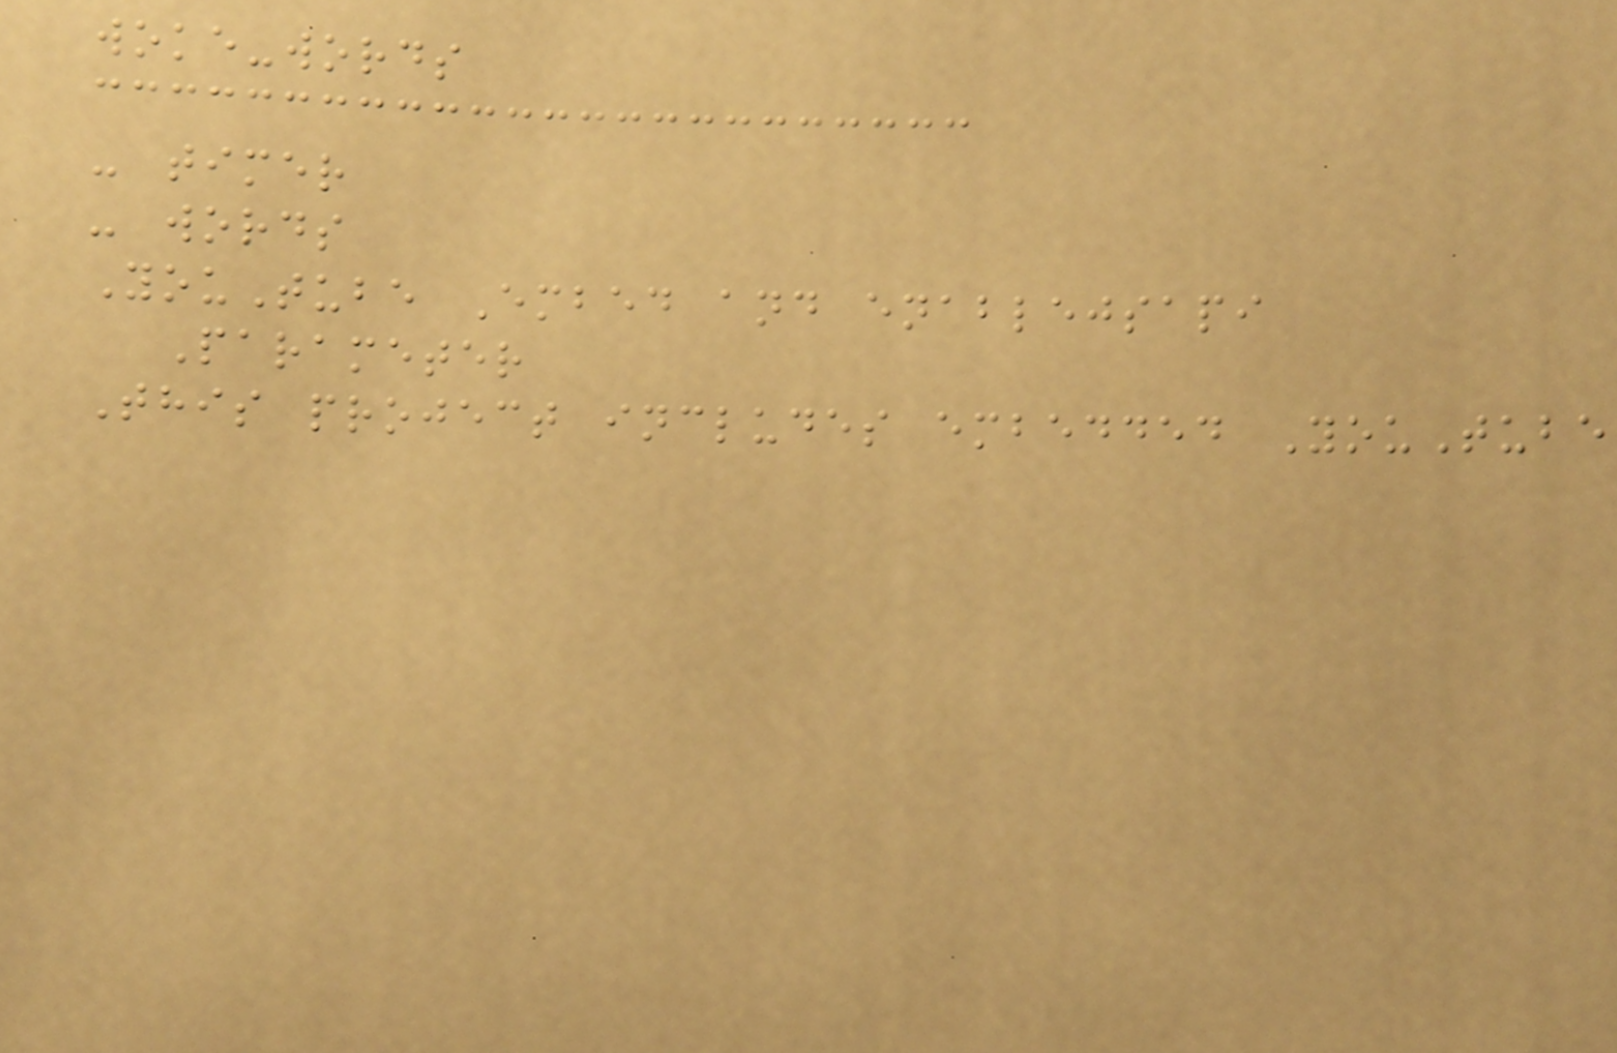woke-words
- timer
- words
YouTube Embed and enablejsapi
Parameter
This project includes embedded YouTube
